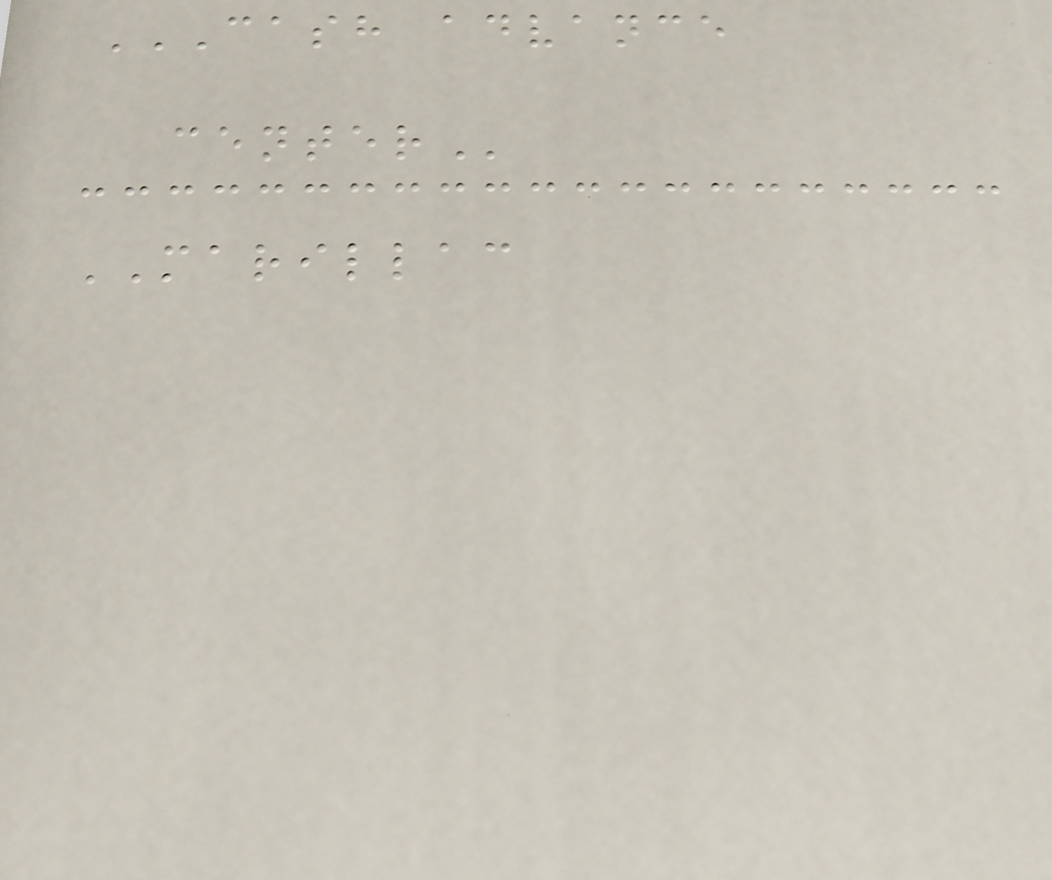CASH ADVANCE
CENTER
MARILLAC
